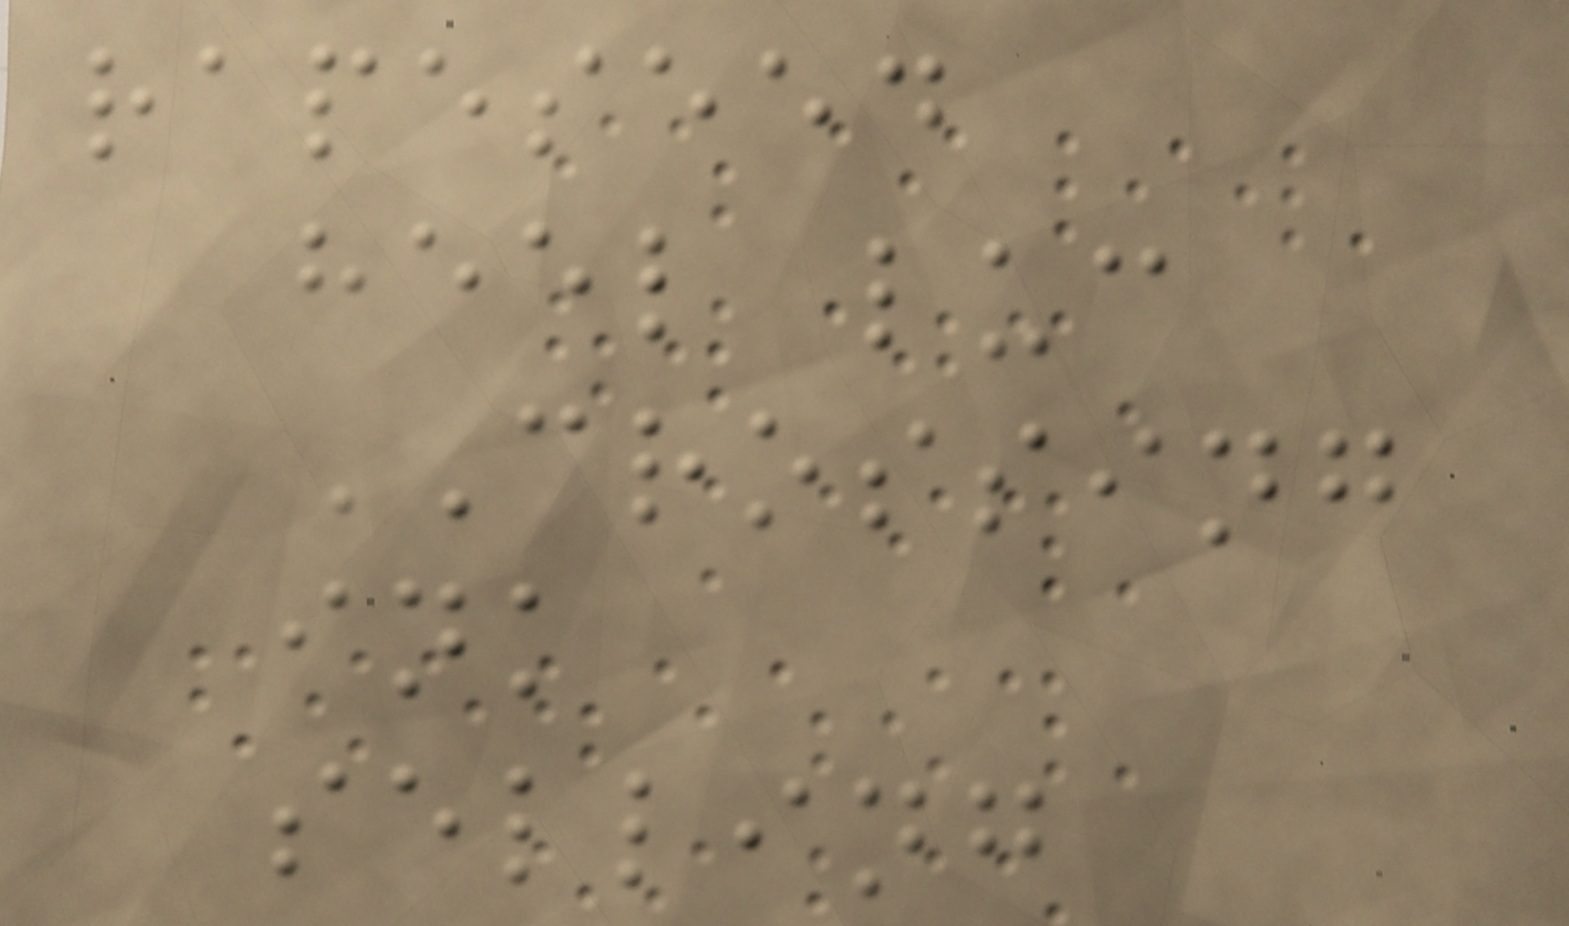rapeseed
heel luc
CROSSING
ink
selling
